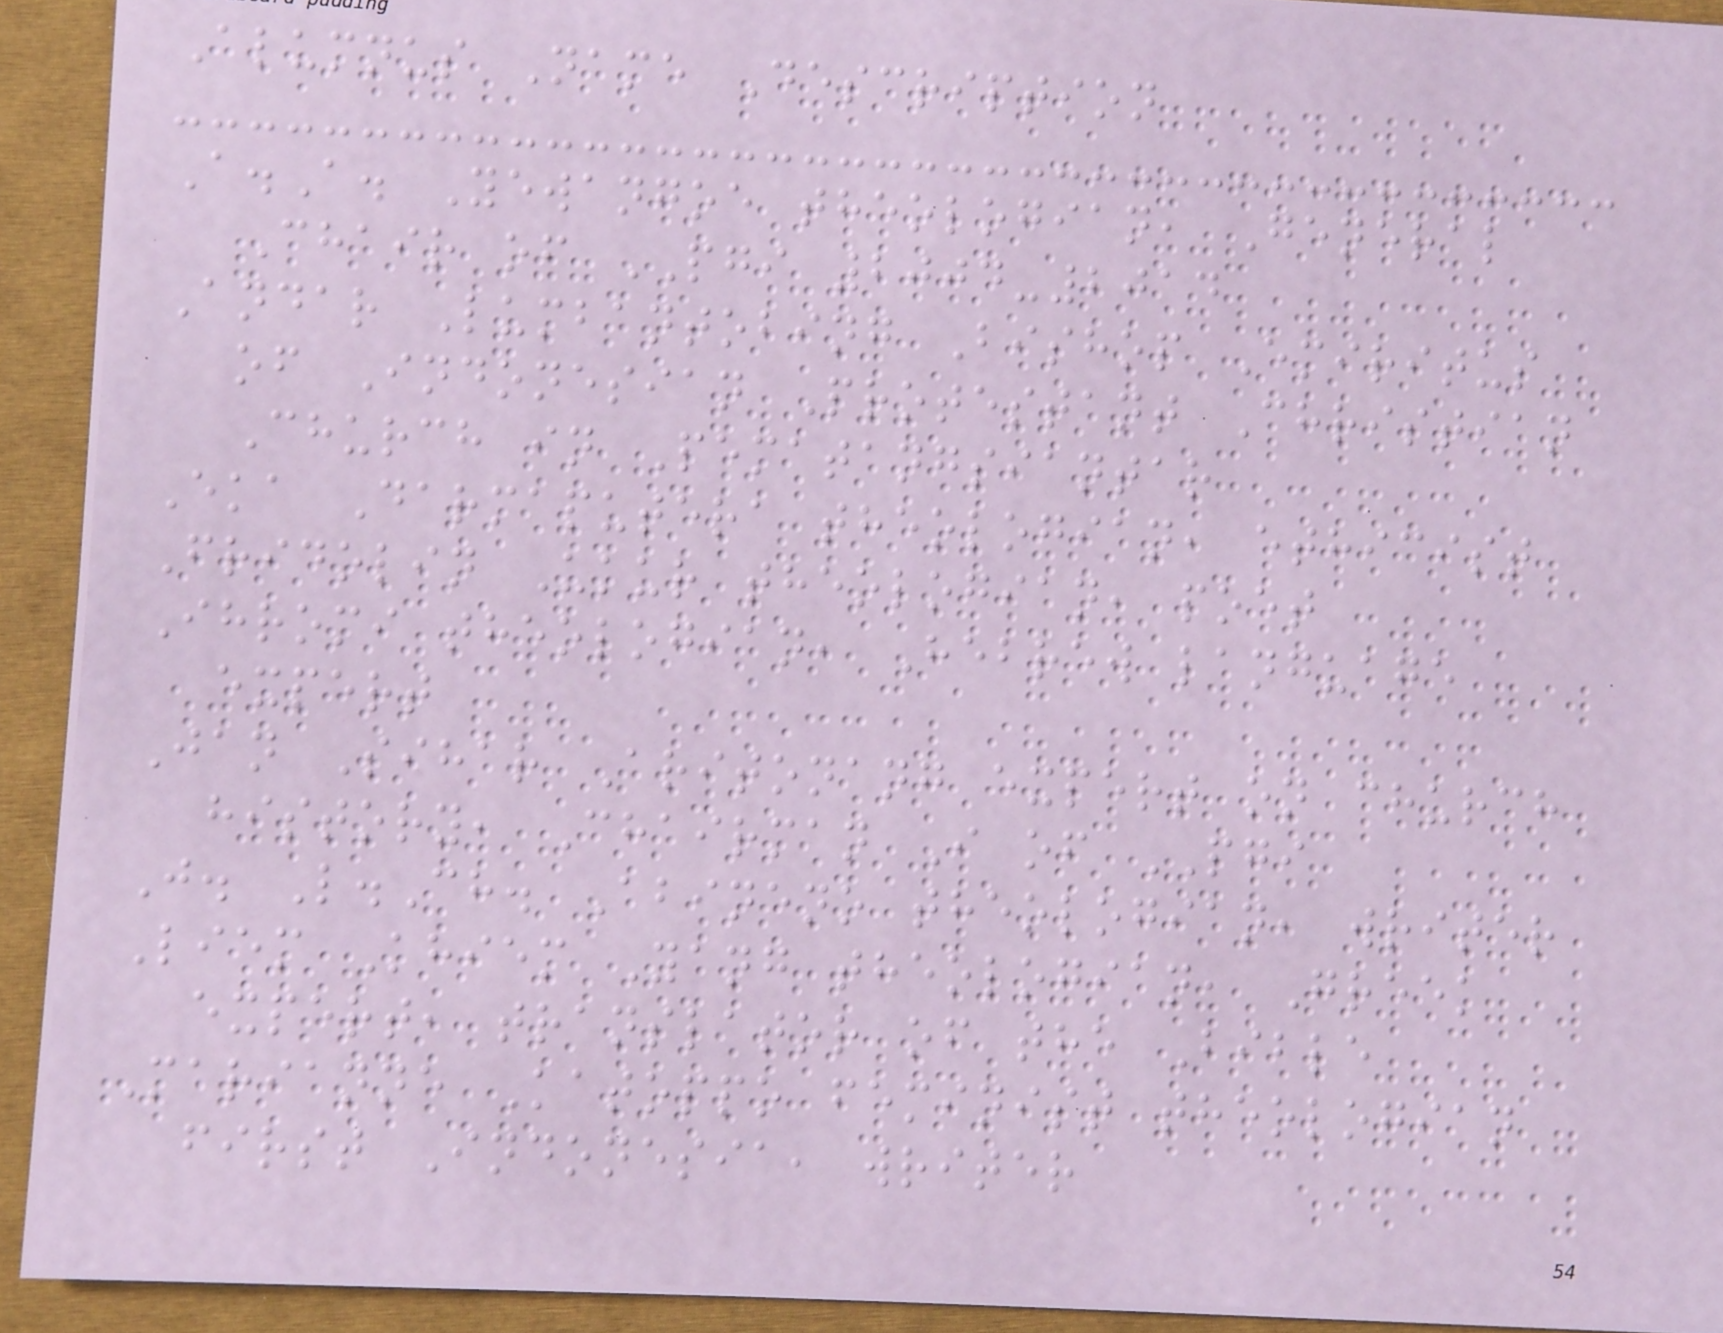Alumnus Name Description
A.A. Yewangoe theologian, General
Chair of PGI 2004-2014
Andar Lumbantobing Bishop Emiritus
of Indonesian Protestant Christian
Church in Pematangsiantar
Eka Darmaputera theologian, ethicist
Fridolin Ukur theologian, poet
Ihromi theologian, Hebrew language
expert
Jan Sihar Aritonang expert on church
history, Chairman I of PGI
J. L.Ch. Abineno theologian, writer
Liem Khiem Yang theologian, Greek
expert, translator of the Bible
Marianne Katoppo feminist theologian
first Indonesia, writer
